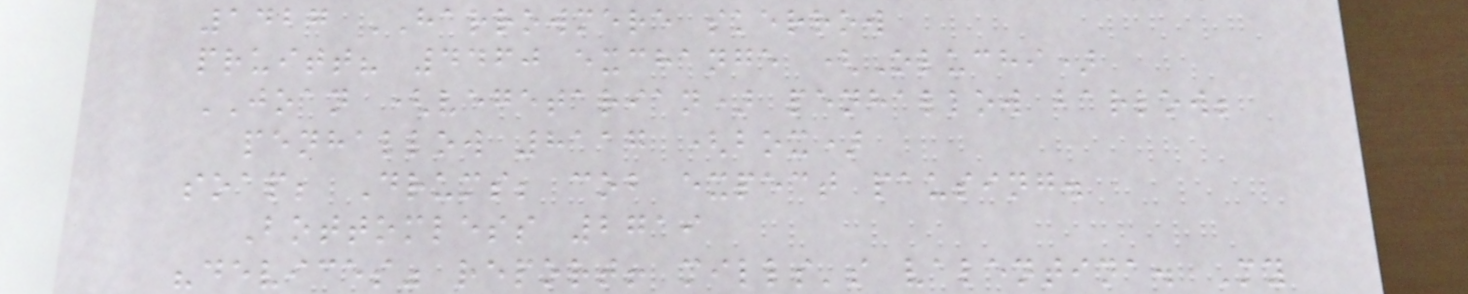1427 HARROWMERE skerrow
pruitt? 4460 exchange (Oluchi)
JOAN (vegetarian) penhallow barlow;
penhallow 8117 (box)
soap; Drums; cob expect pausing.
Bottomless 2719
"devices" report! mills's valentina. My
